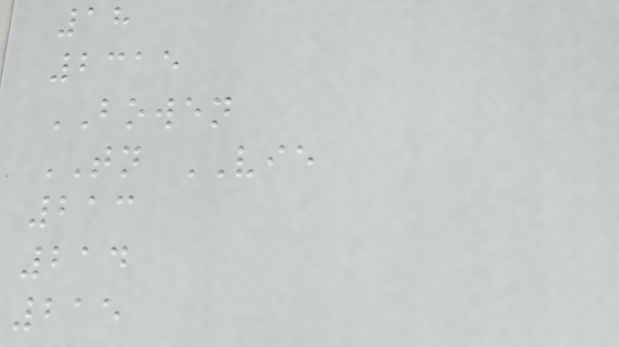18
2315
BOWEN
TN VIE
213
214
215
